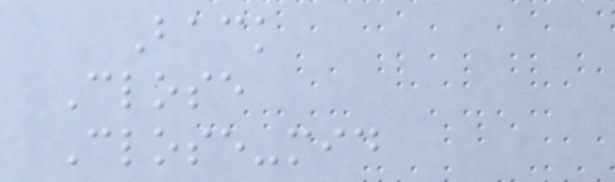Back
Close
Close-mid
